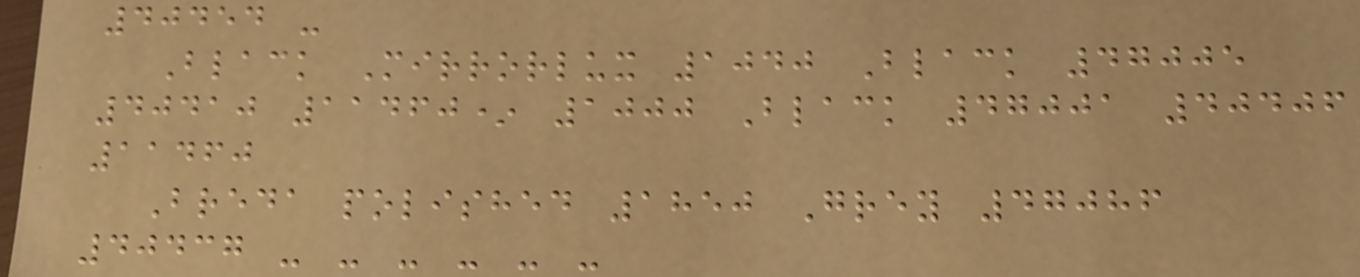40454 -
Black Mirrorlux 1040 Black 47005
40410 11460* 1000 Black 47001 40406
11460
Breda polished 1850 Grey 47086
40437 - - - - - -
